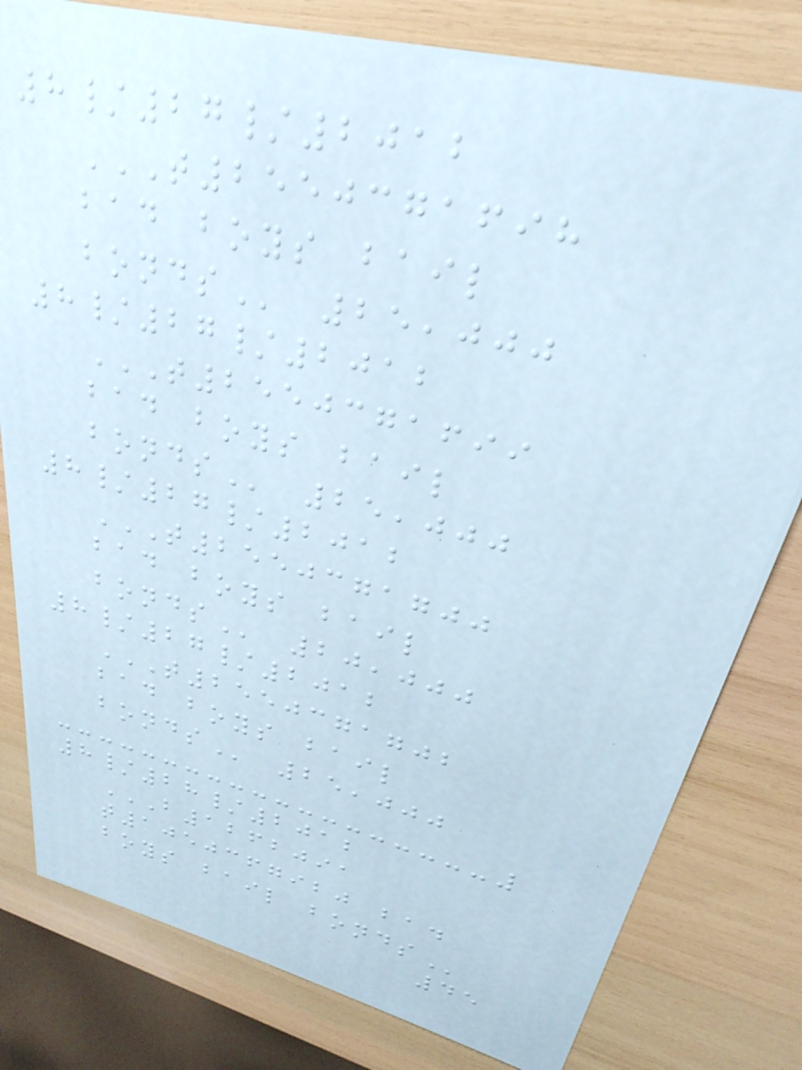8/27/2012
T2550371698
BAD BOYS BAIL
BONDS 25,000
8/27/2012
T2550371699
BAD BOYS BAIL
BONDS 25,000
8/27/2012
T2550371700
BAD BOYS BAIL
BONDS 20,000
8/27/2012
T2550371702
BAD BOYS BAIL
BONDS 25,000
8/28/2012
B1262091
T1050367920 BAD
BOYS BAIL BONDS
45
